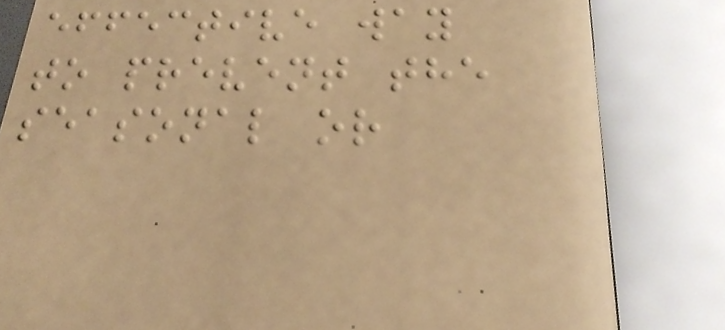effective way
to prevent the
seasonal or
